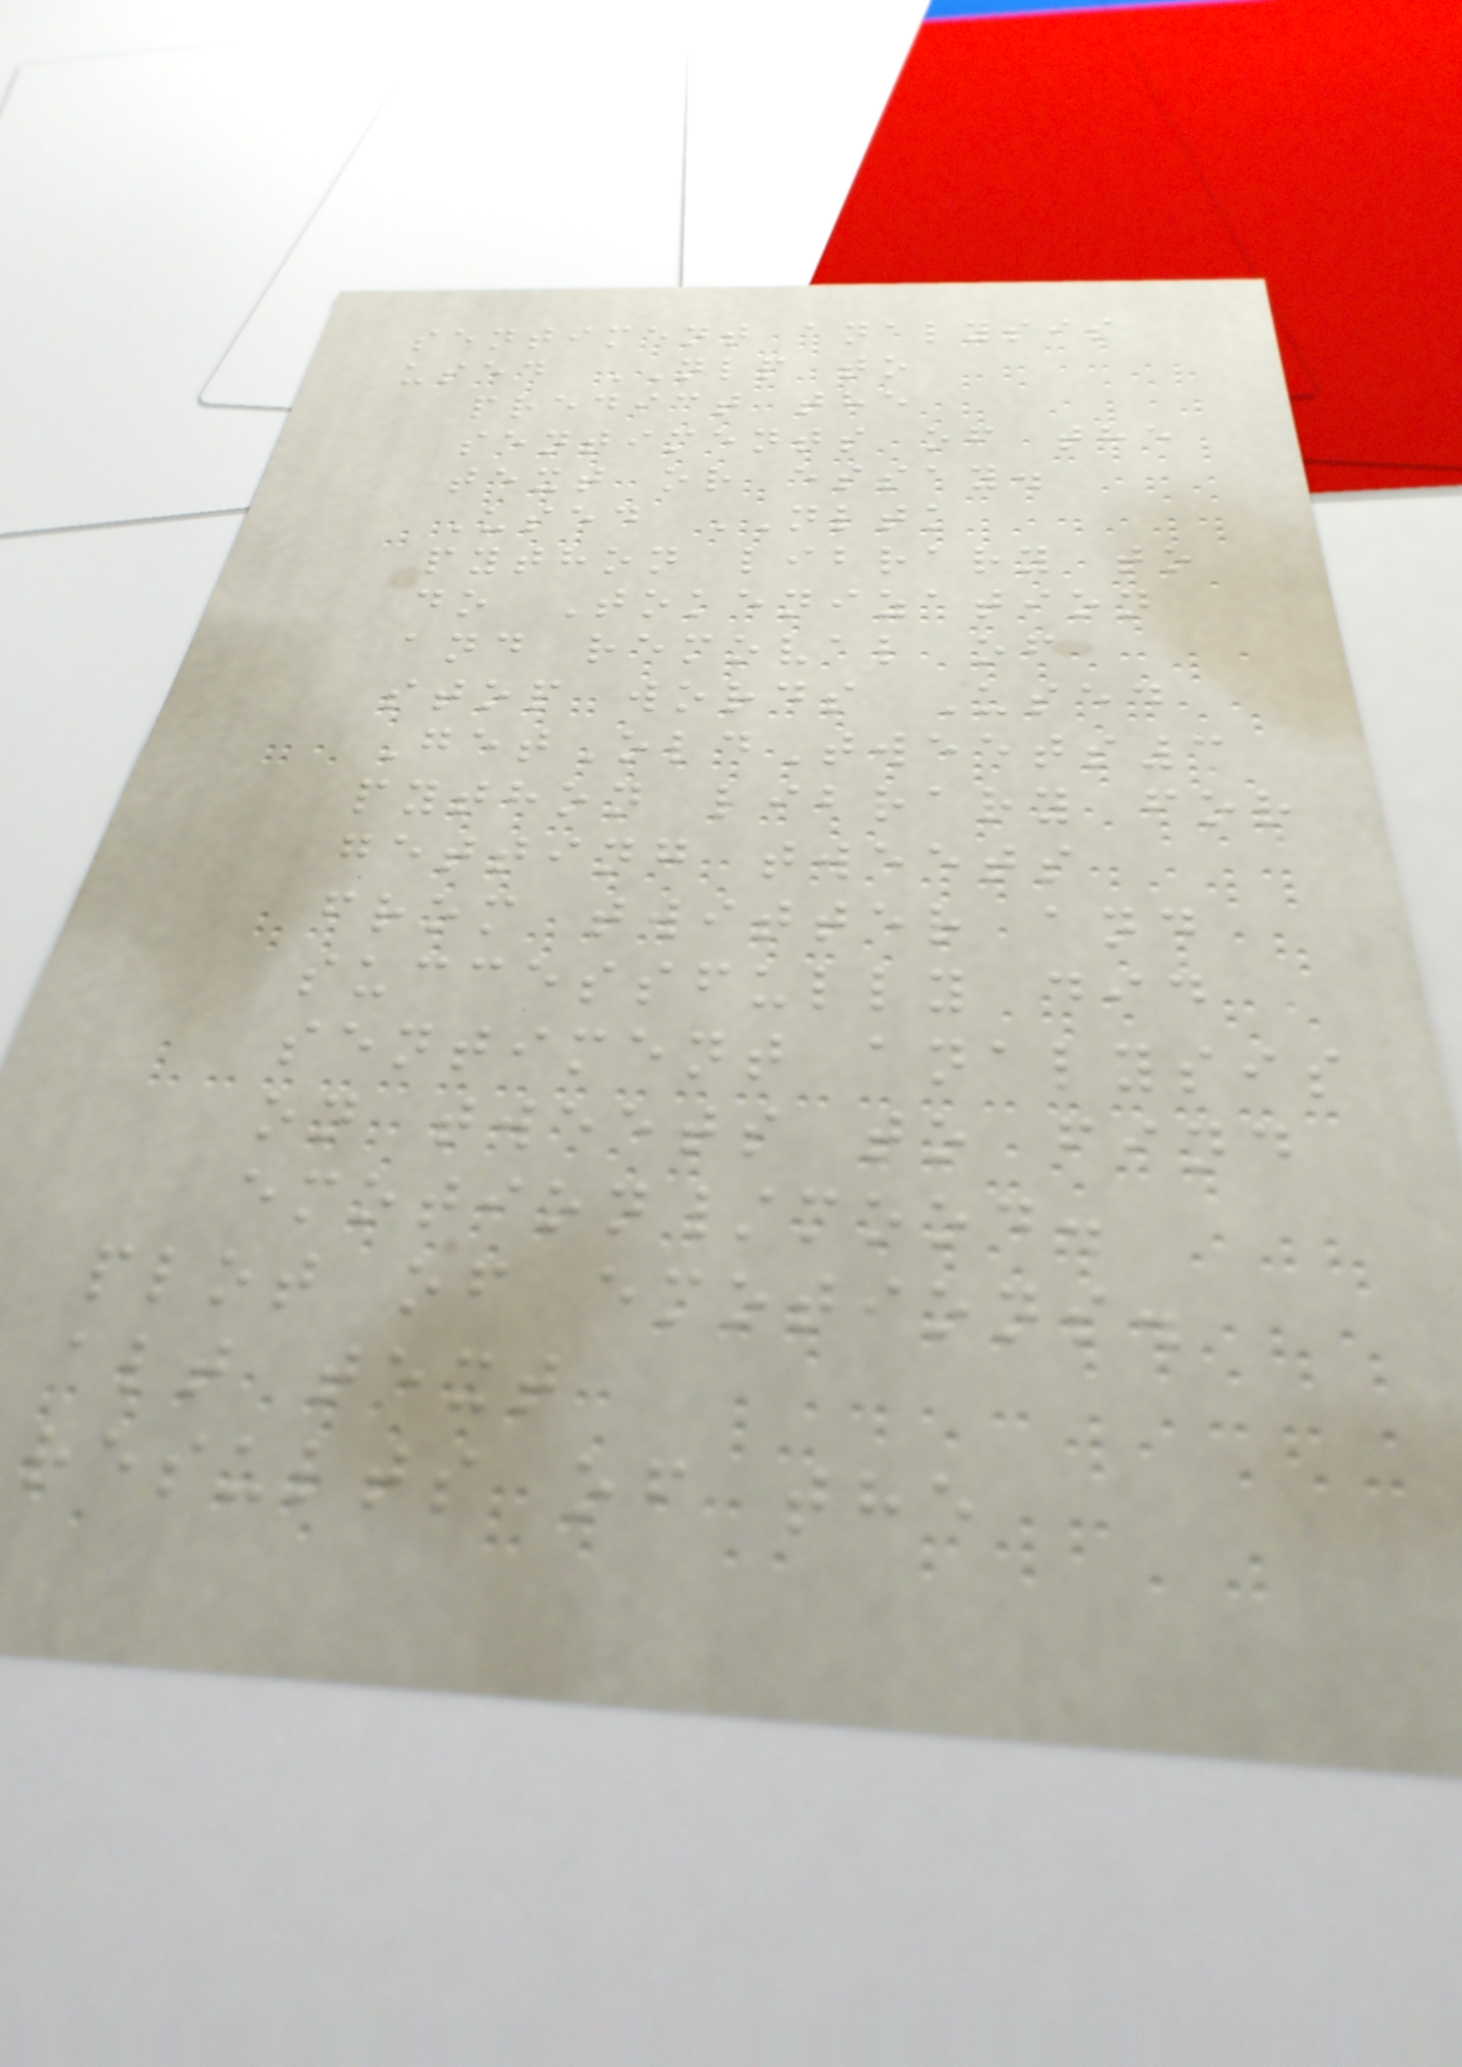sentiment analysis
used NLP to
predict the
sentiments of the
text or essay.
Used NLTK
python library to
do Tokenization
and removal of
stop words Used
GetOldTweets3
python library for
getting tweets
from twitter and
successfully did
sentiment analysis
on tweets to find
emotion/mood.
plot of emotions.
alt text
results of the
